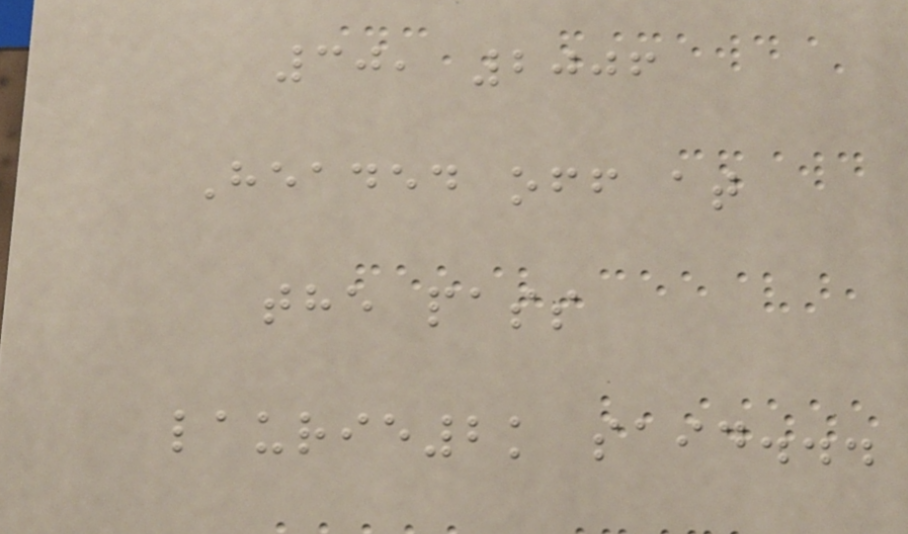30, 2006
Headed off at
the pass
laurie2k said...
